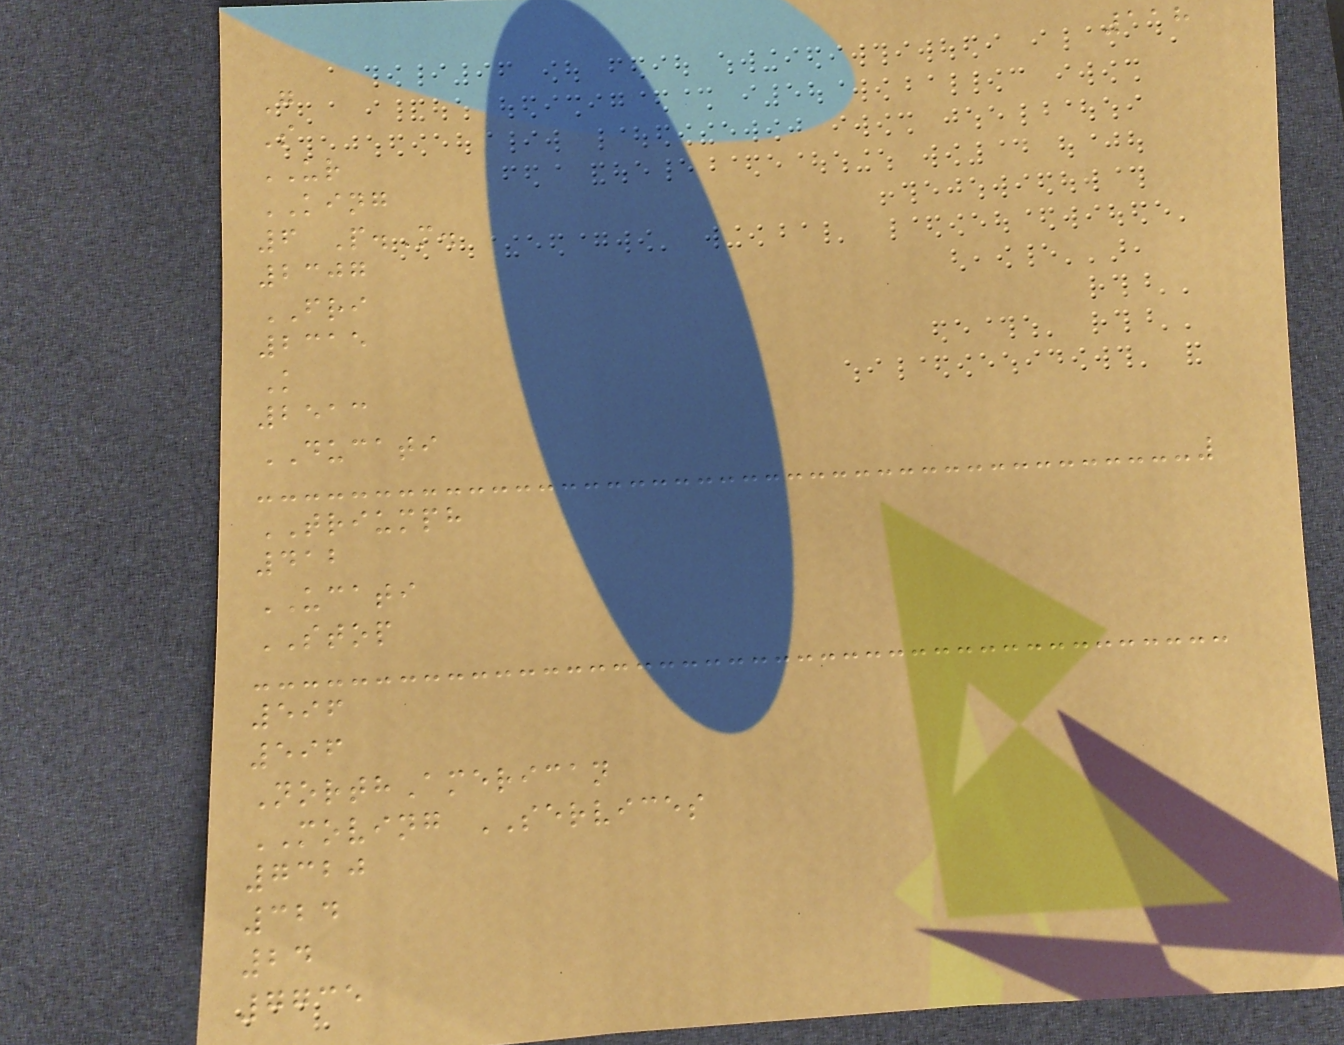118
G
S
UR
KING
6 P.M.
2307
FRI
2315
K
2513
DUCATI
TRIUMPH
412
UCATI
STOP
596
596
NorthAmerican
MOVING SERVICES
7320
324
24
7735
